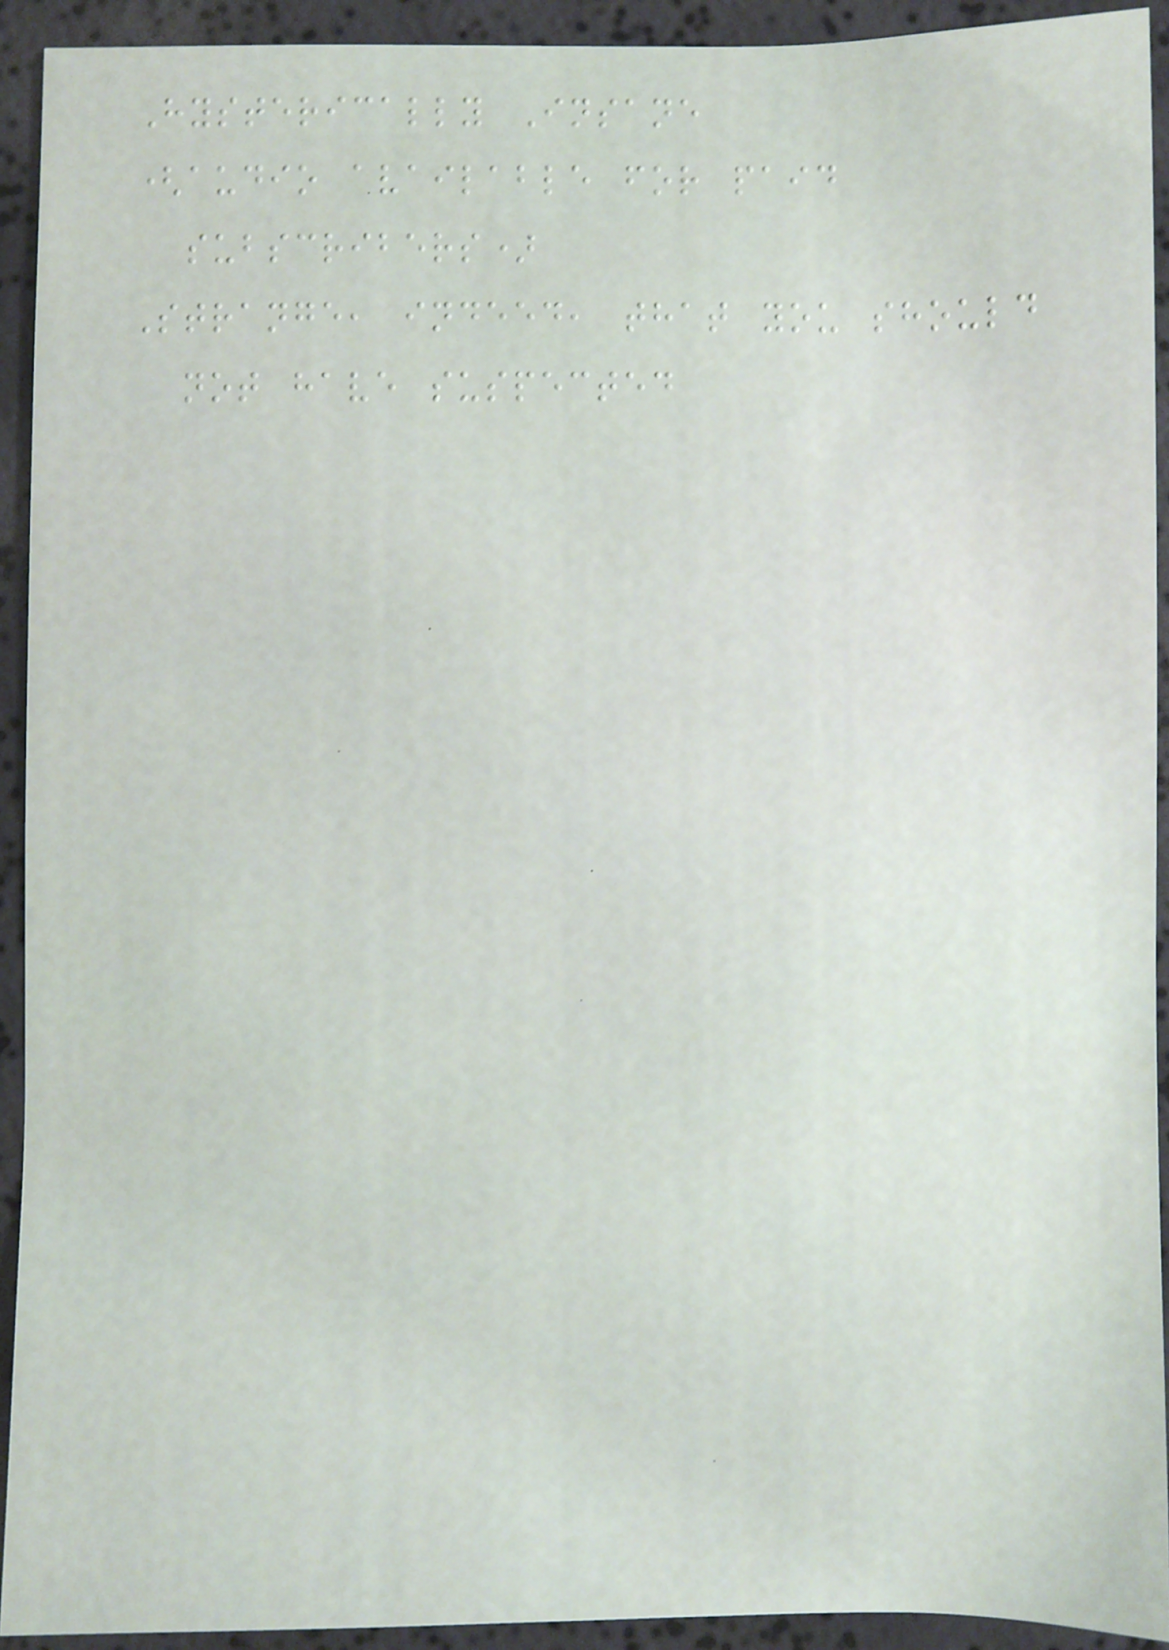Hysterically Insane
(audio available for paid
subscribers)
Strange, indeed, that you should
not have suspected
